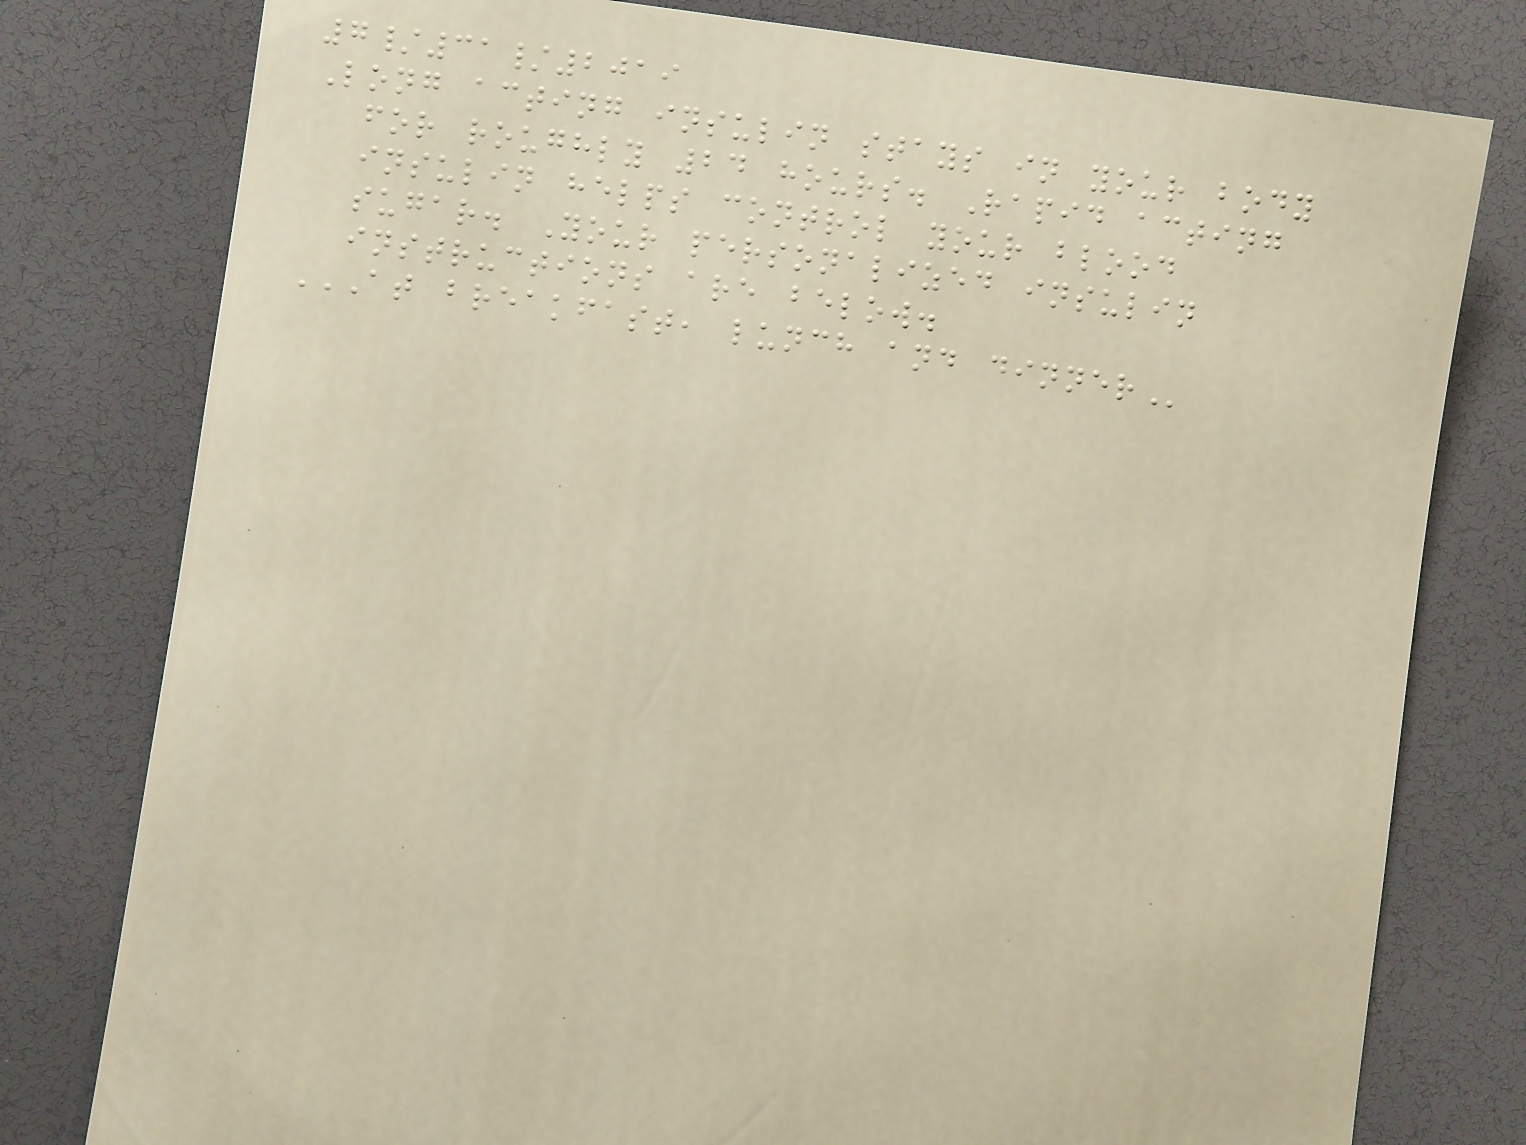7/31/2019
Long acting insulin stays in your body
for roughly 24 hours. Rapid acting
insulin helps control your blood
sugar. Your personalized insulin
instructions are below.
AT BREAKFAST, LUNCH AND DINNER
